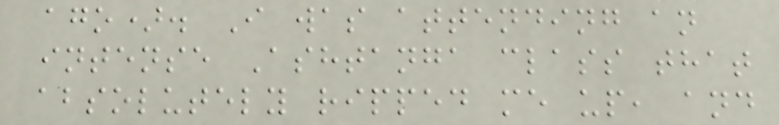ago). I was attending an
intense Ashtanga class that
absolutely ripped me up, and
